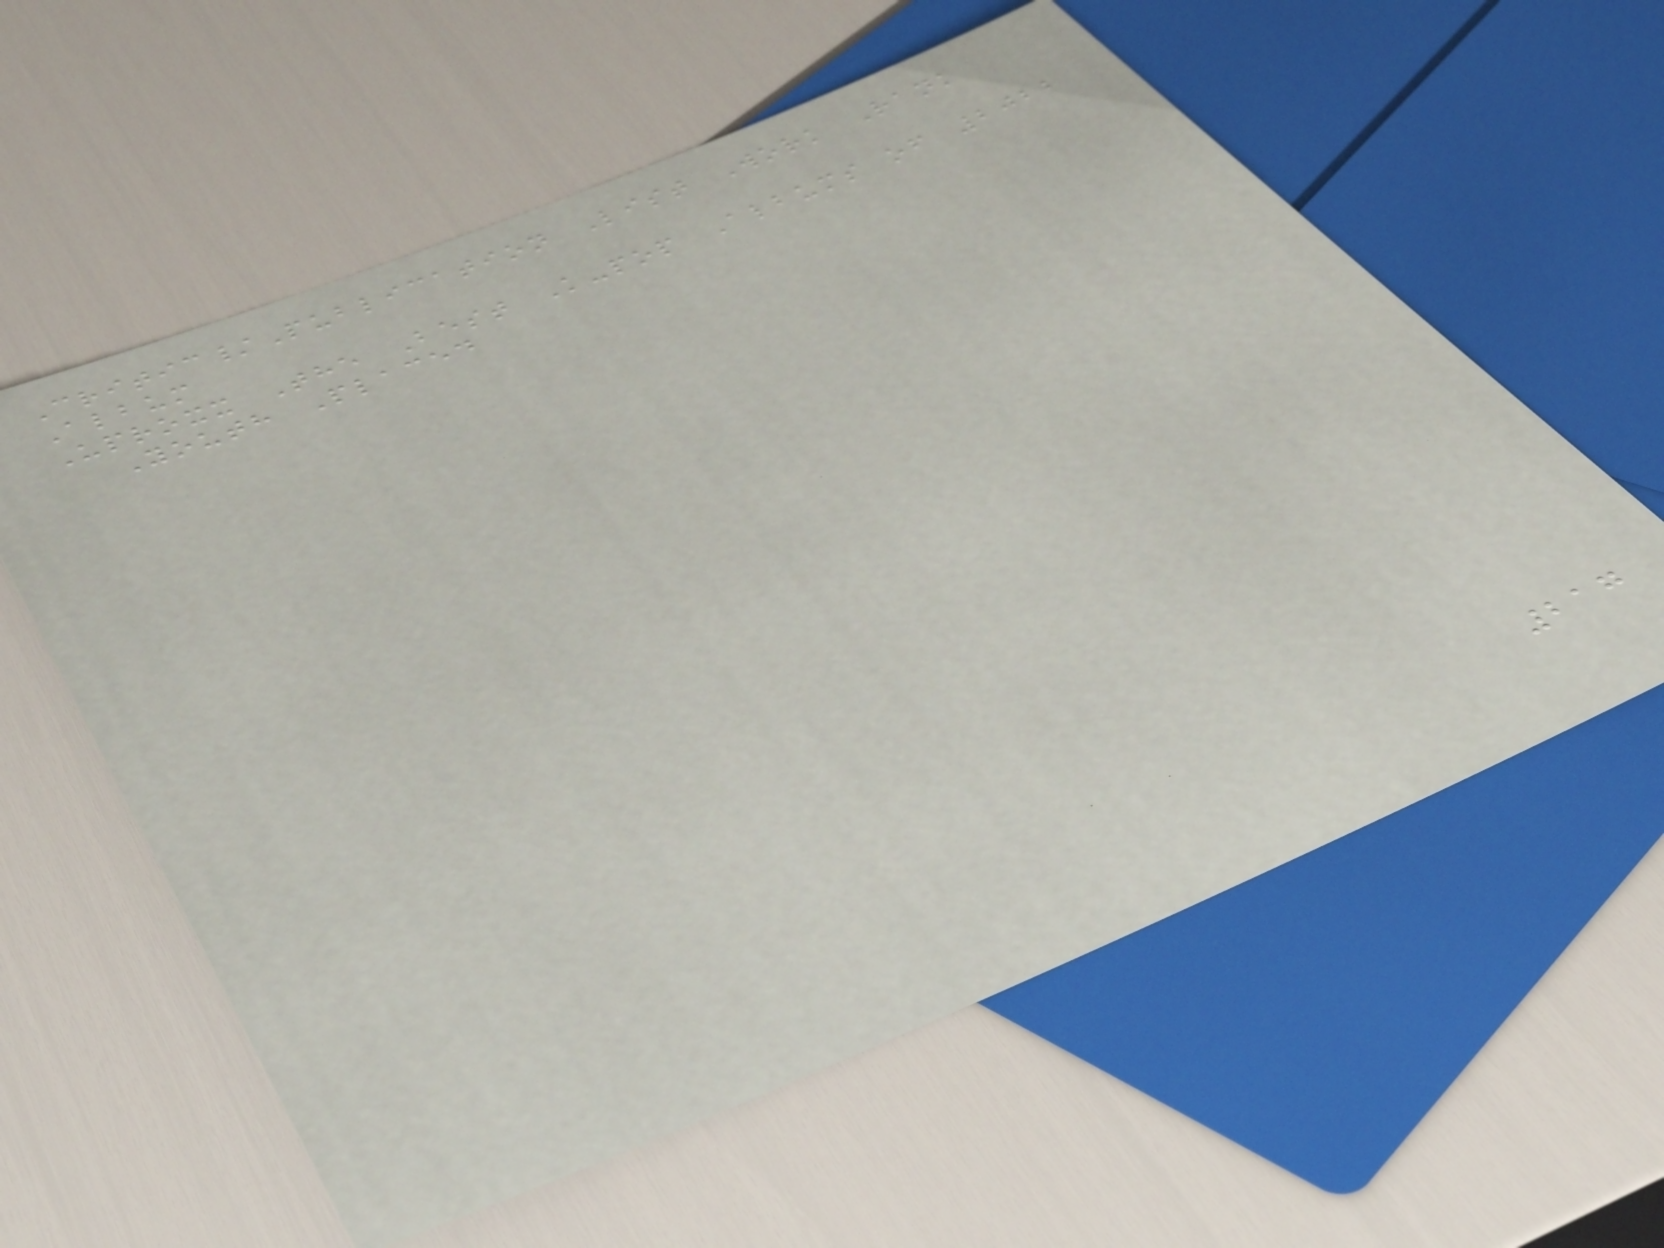Critic/Publication List Work Rank
Album
Uproxx The Best K-pop Albums of 2022
Youth Placed
217
